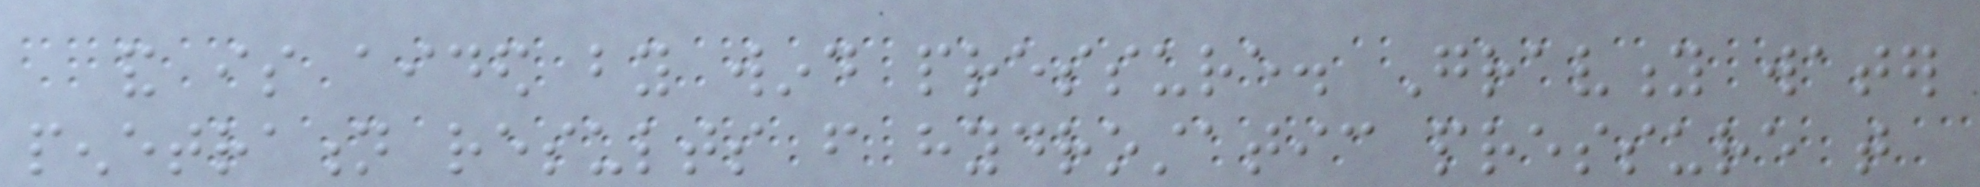and is aided by wind pressure. Gravity water
penetration results from hydrostatic pressure that
